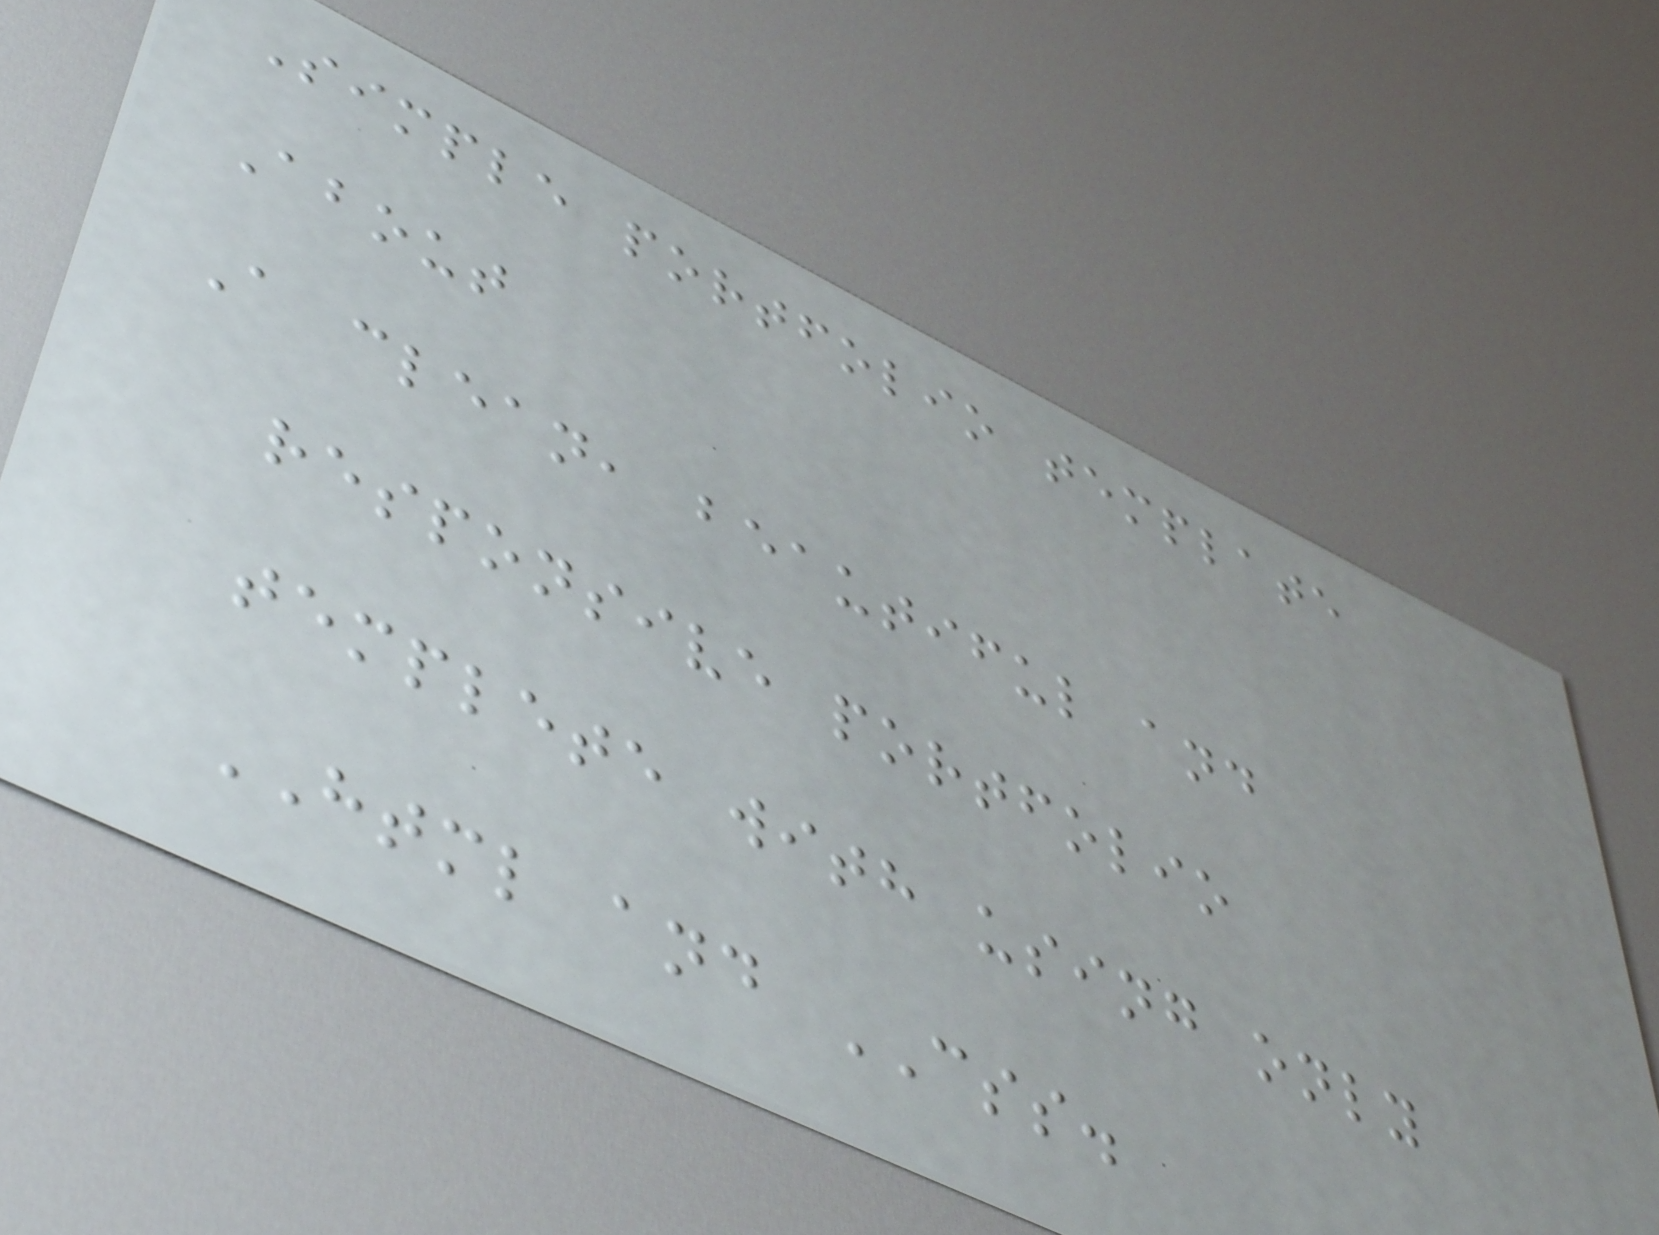Simple portfolio template
About
A clean, beautiful and
responsive portfolio
templete with using only
HTML and CSS.
